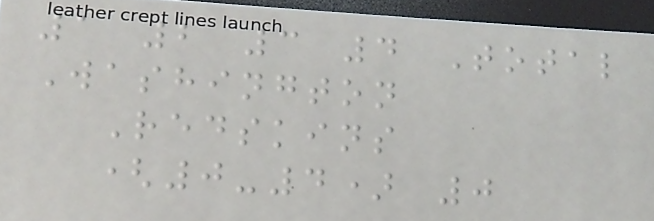1 2 3 4 Total
Washington
Redskins
(0-4) 0
